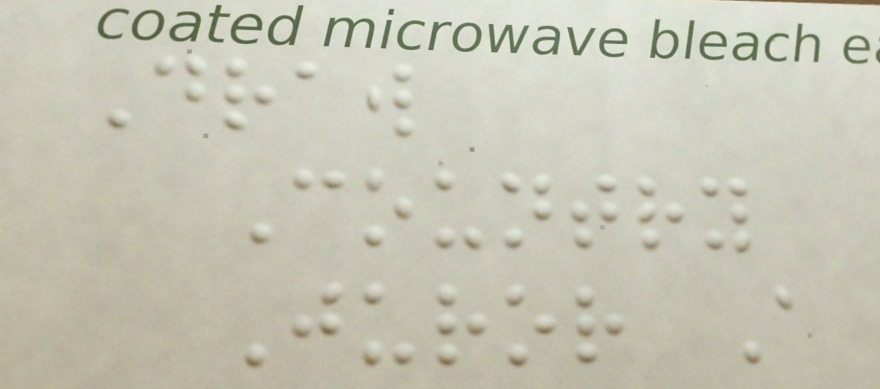Draw
Country
Juror A
